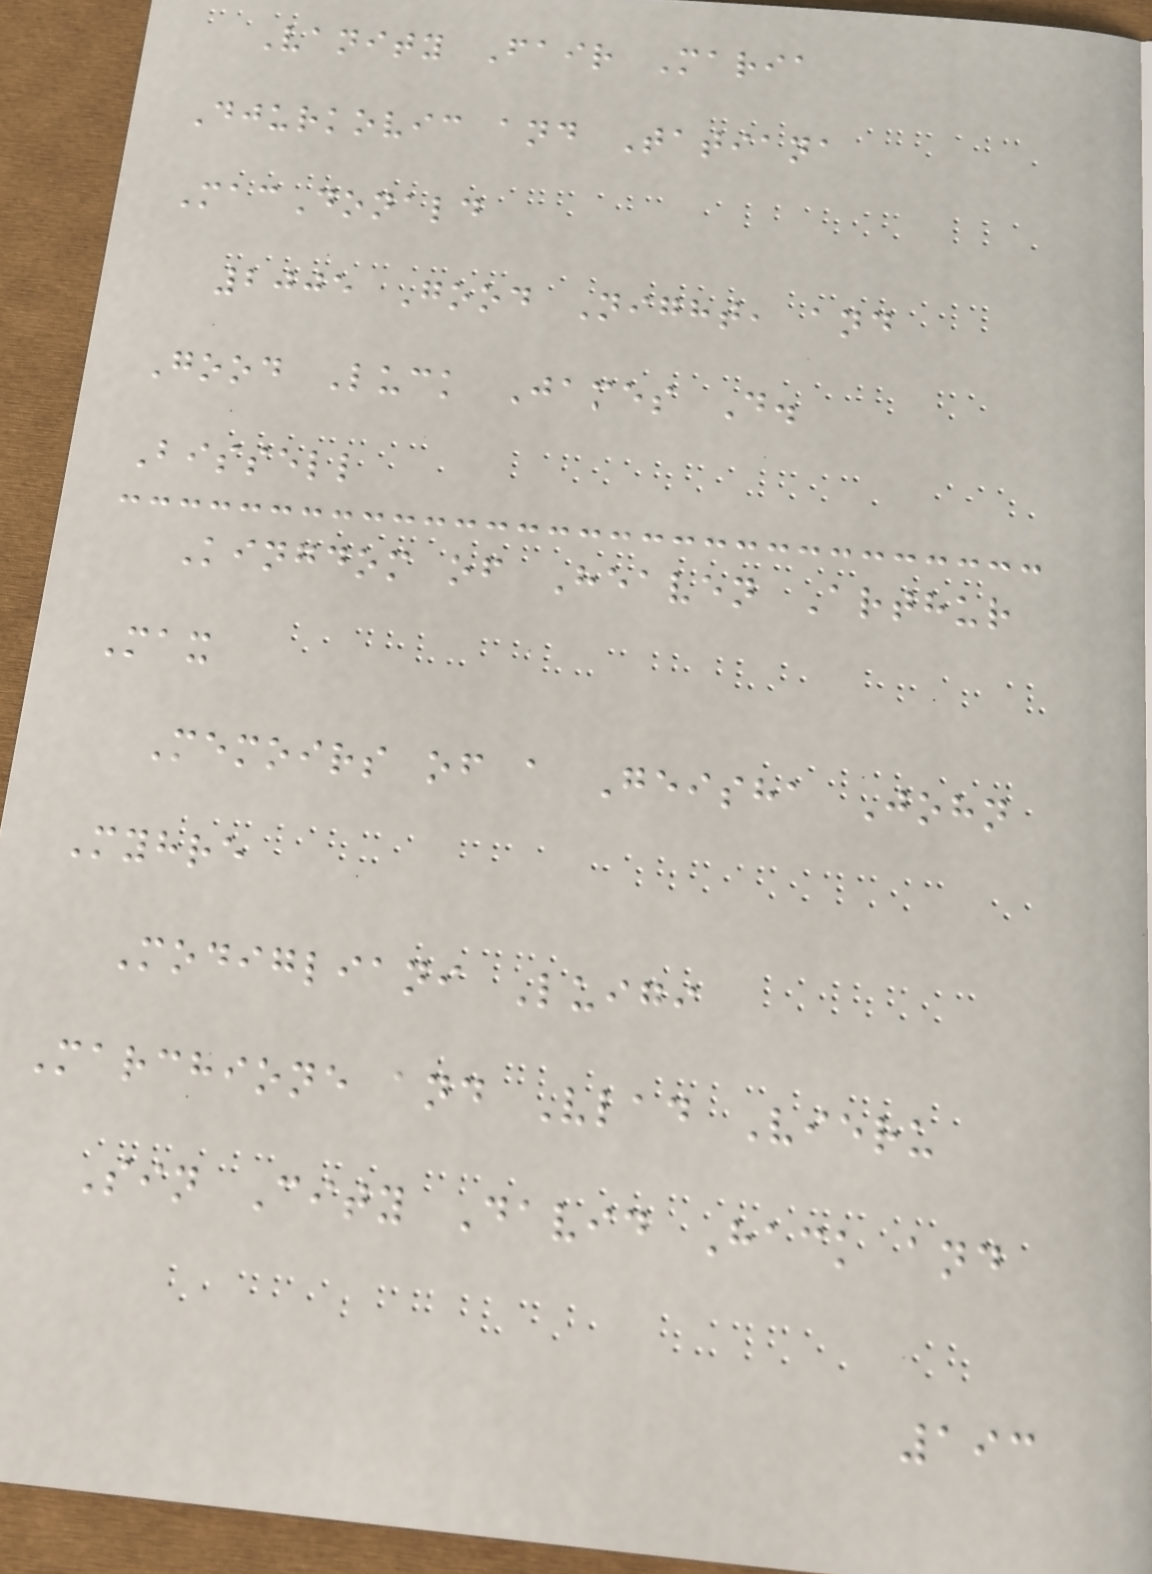Vanity Fair Maria
Djurkovic and Tatiana
MacDonald
2005 Good Night, and
Good Luck James D.
Bissell
Kingdom of Heaven Arthur
Max
Memoirs of a Geisha John
Myhre
Modigliani Luigi
Marchione and Vlad Vieru
Sin City David Hack and
193
